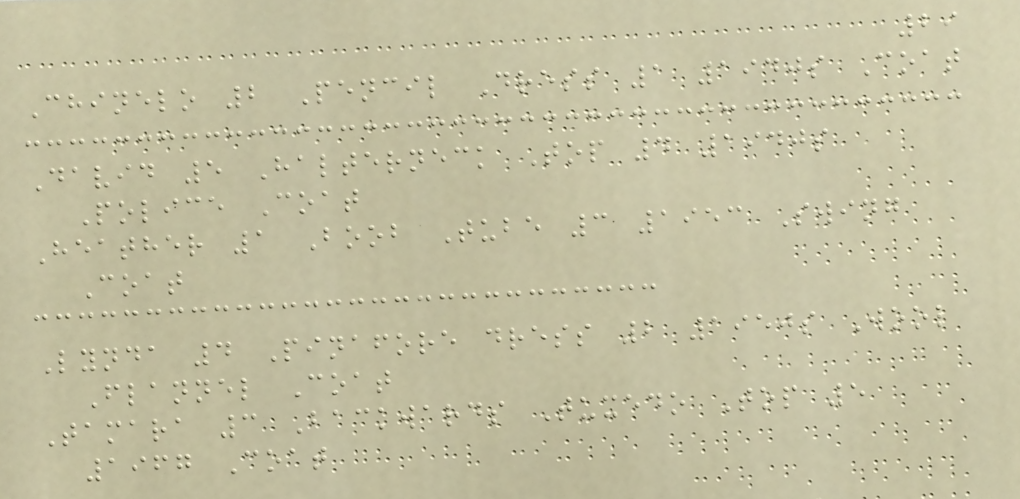29
Chinelo 2 Pencil Dress 1 1940s Coat
David 5 Halterneck Top 4 1940s
Police Coat
Heather 1 Boob Tube 3 1953 Swing
Coat
Lynda 4 Pinafore dress 2 1950s Wool
Flannel Coat
Tamara 3 Backwards Tuxedo Top 5
1967 Coat
